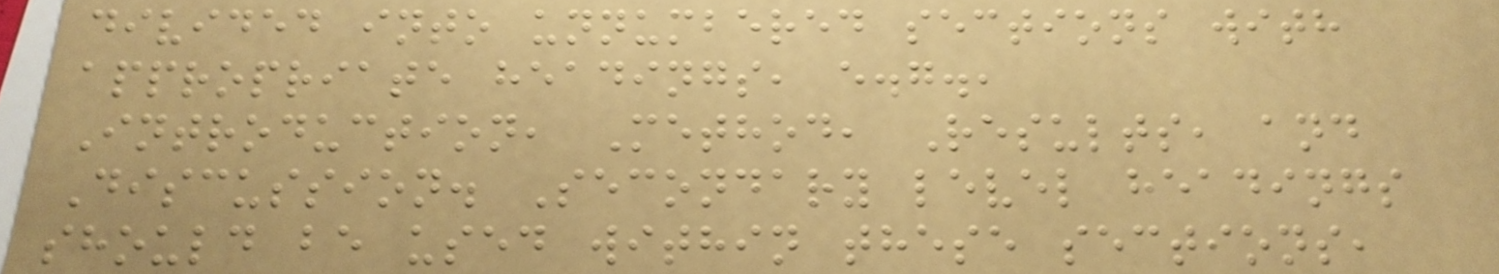divided into unnumbered sections with
appropriate headings, e.g.,
Introduction, Method, Results, and
Discussion. Secondary level headings
should be used within these sections,
